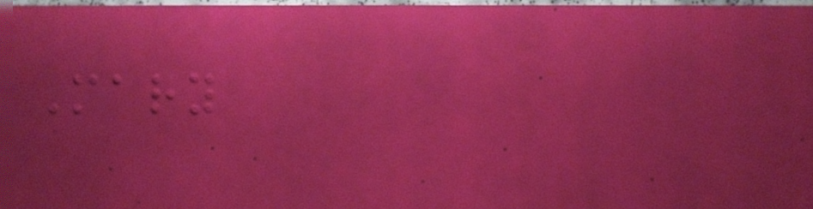Mary
